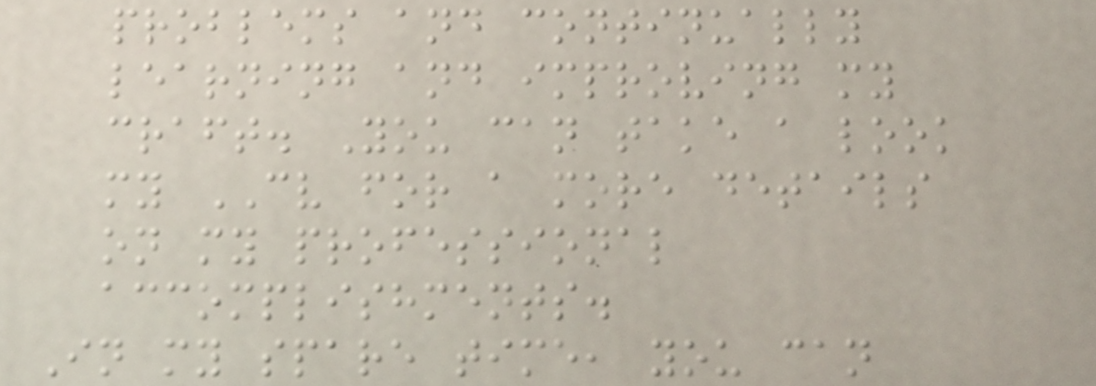problems and continually
learning and improving my
craft. You can take a look
my CV for a more details
on my professional
accomplishments.
In my spare time, you can
